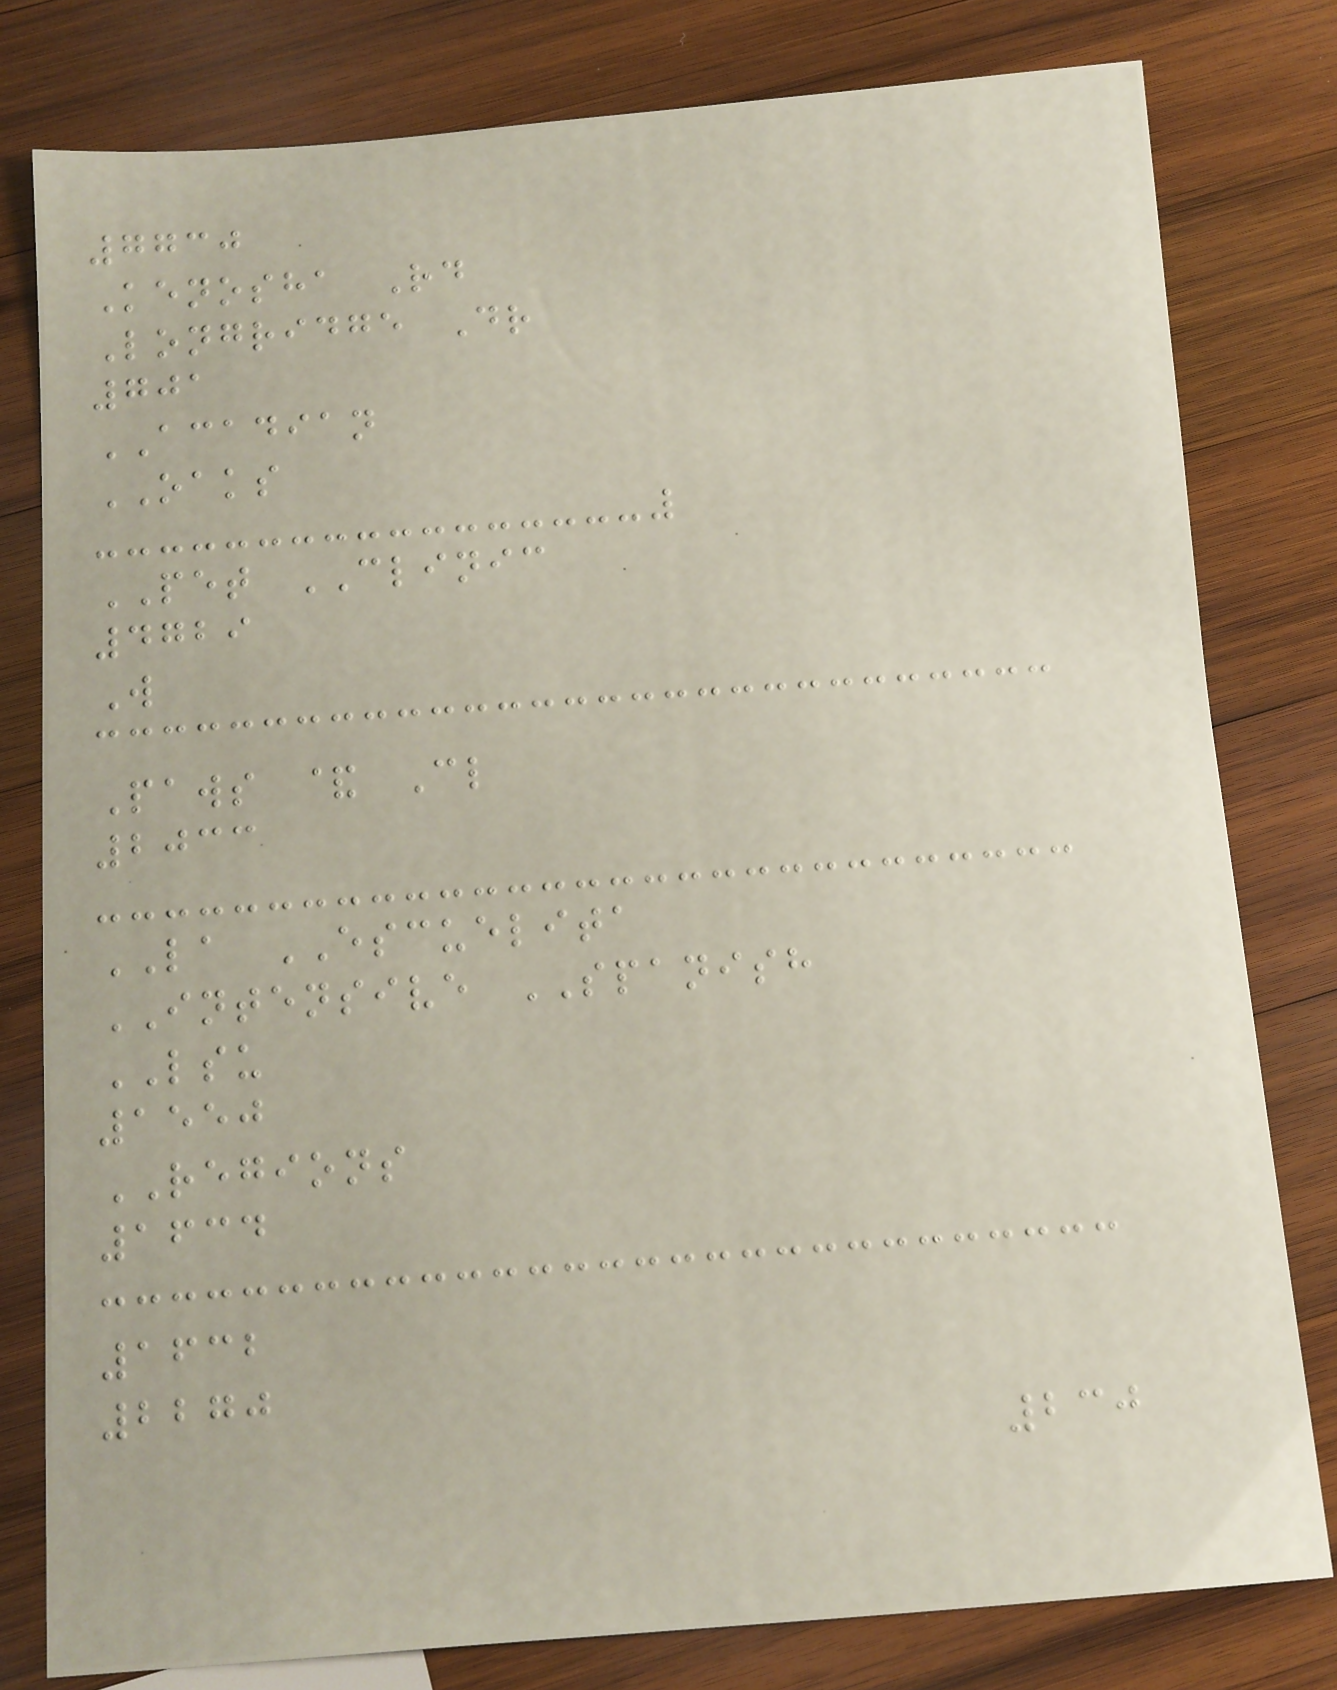7730
Kenosha Rd
Longridge Dr
701
ACADIAN
OAKS
PET CLINIC
4729
W
Paws & Cl
2033
LA ESCUELITA
INTENSIVE SPANISH
LSU
1550
REGIONS
1634
1632
2270
230
